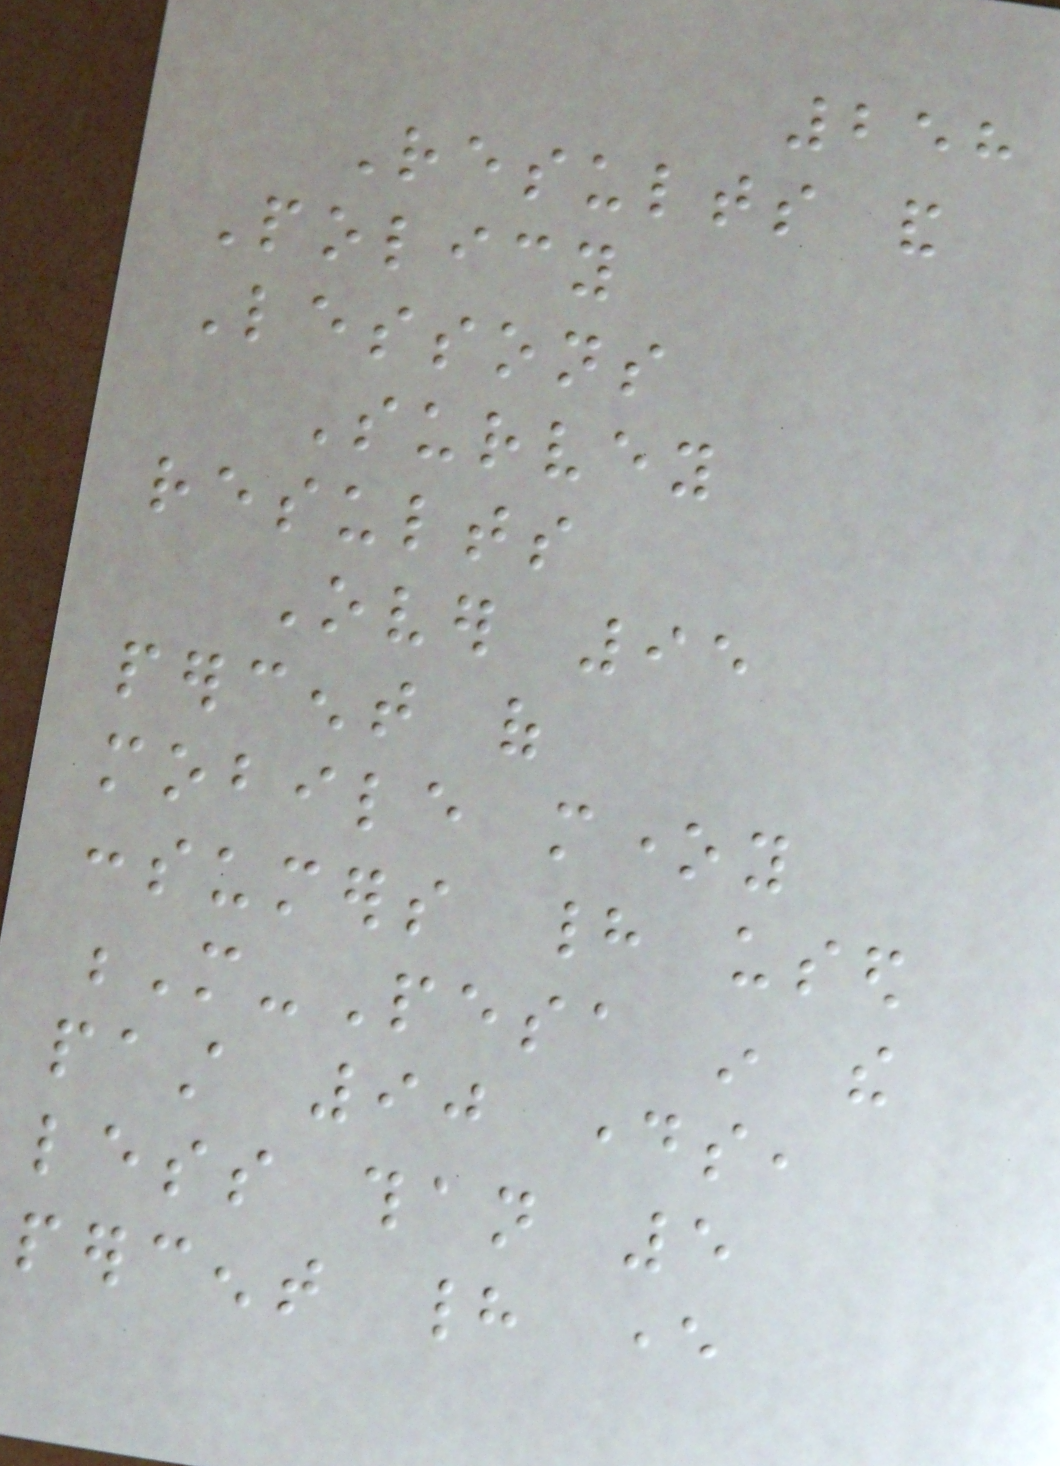258
Results and
Policy
Lessons
Survey
results
Over 95
percent of
mobile money
consumers had used
M-Pesa in the
past 90 days,
less than 5
percent had ever
